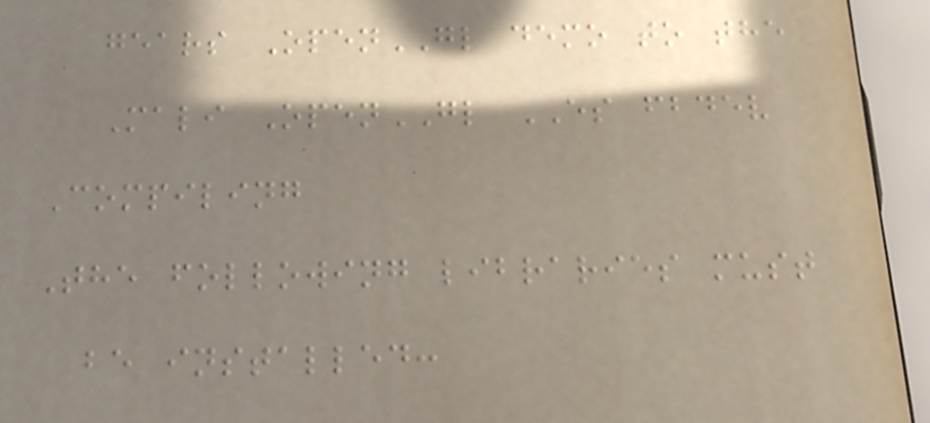gears OpenGL demo to the
Mali OpenGL ES fbdev
Compiling
The following libraries must
be installed:
